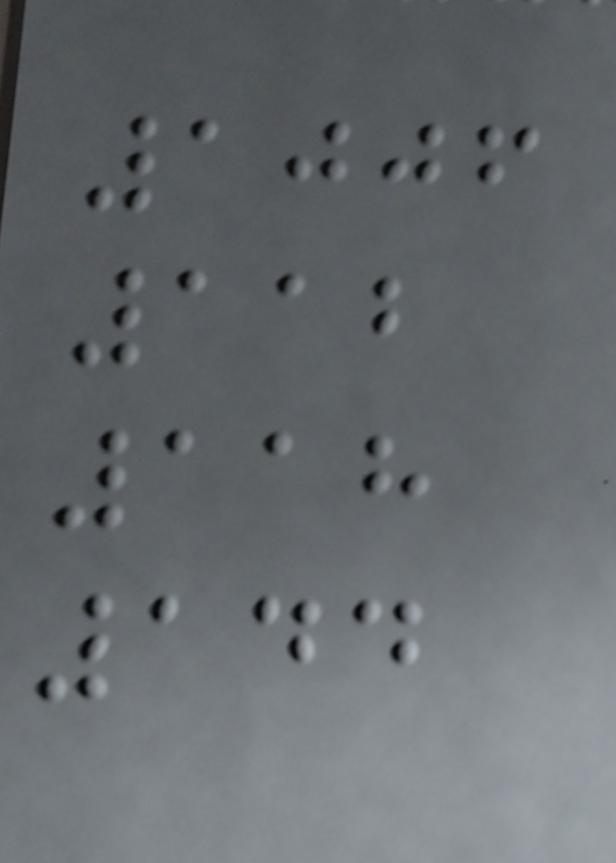1006
112
118
144
